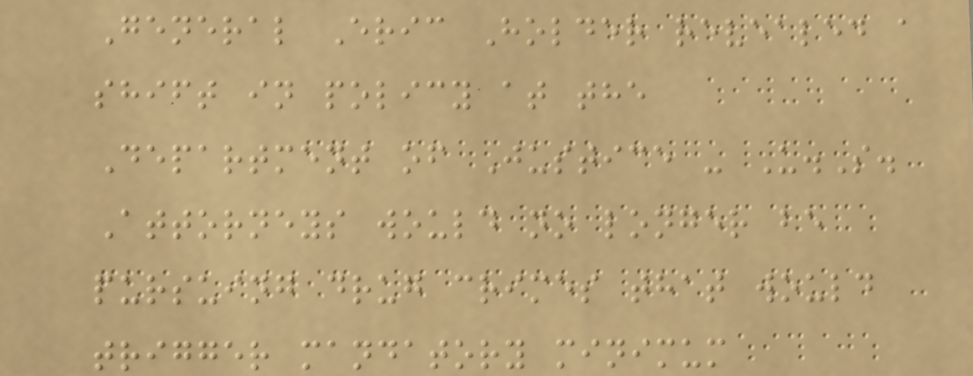General Eric Holder revealed a
shift in policy at the
Department of Justice - U.S.
Attorneys would no longer be
pursuing drug crimes that would
trigger mandatory minimum
